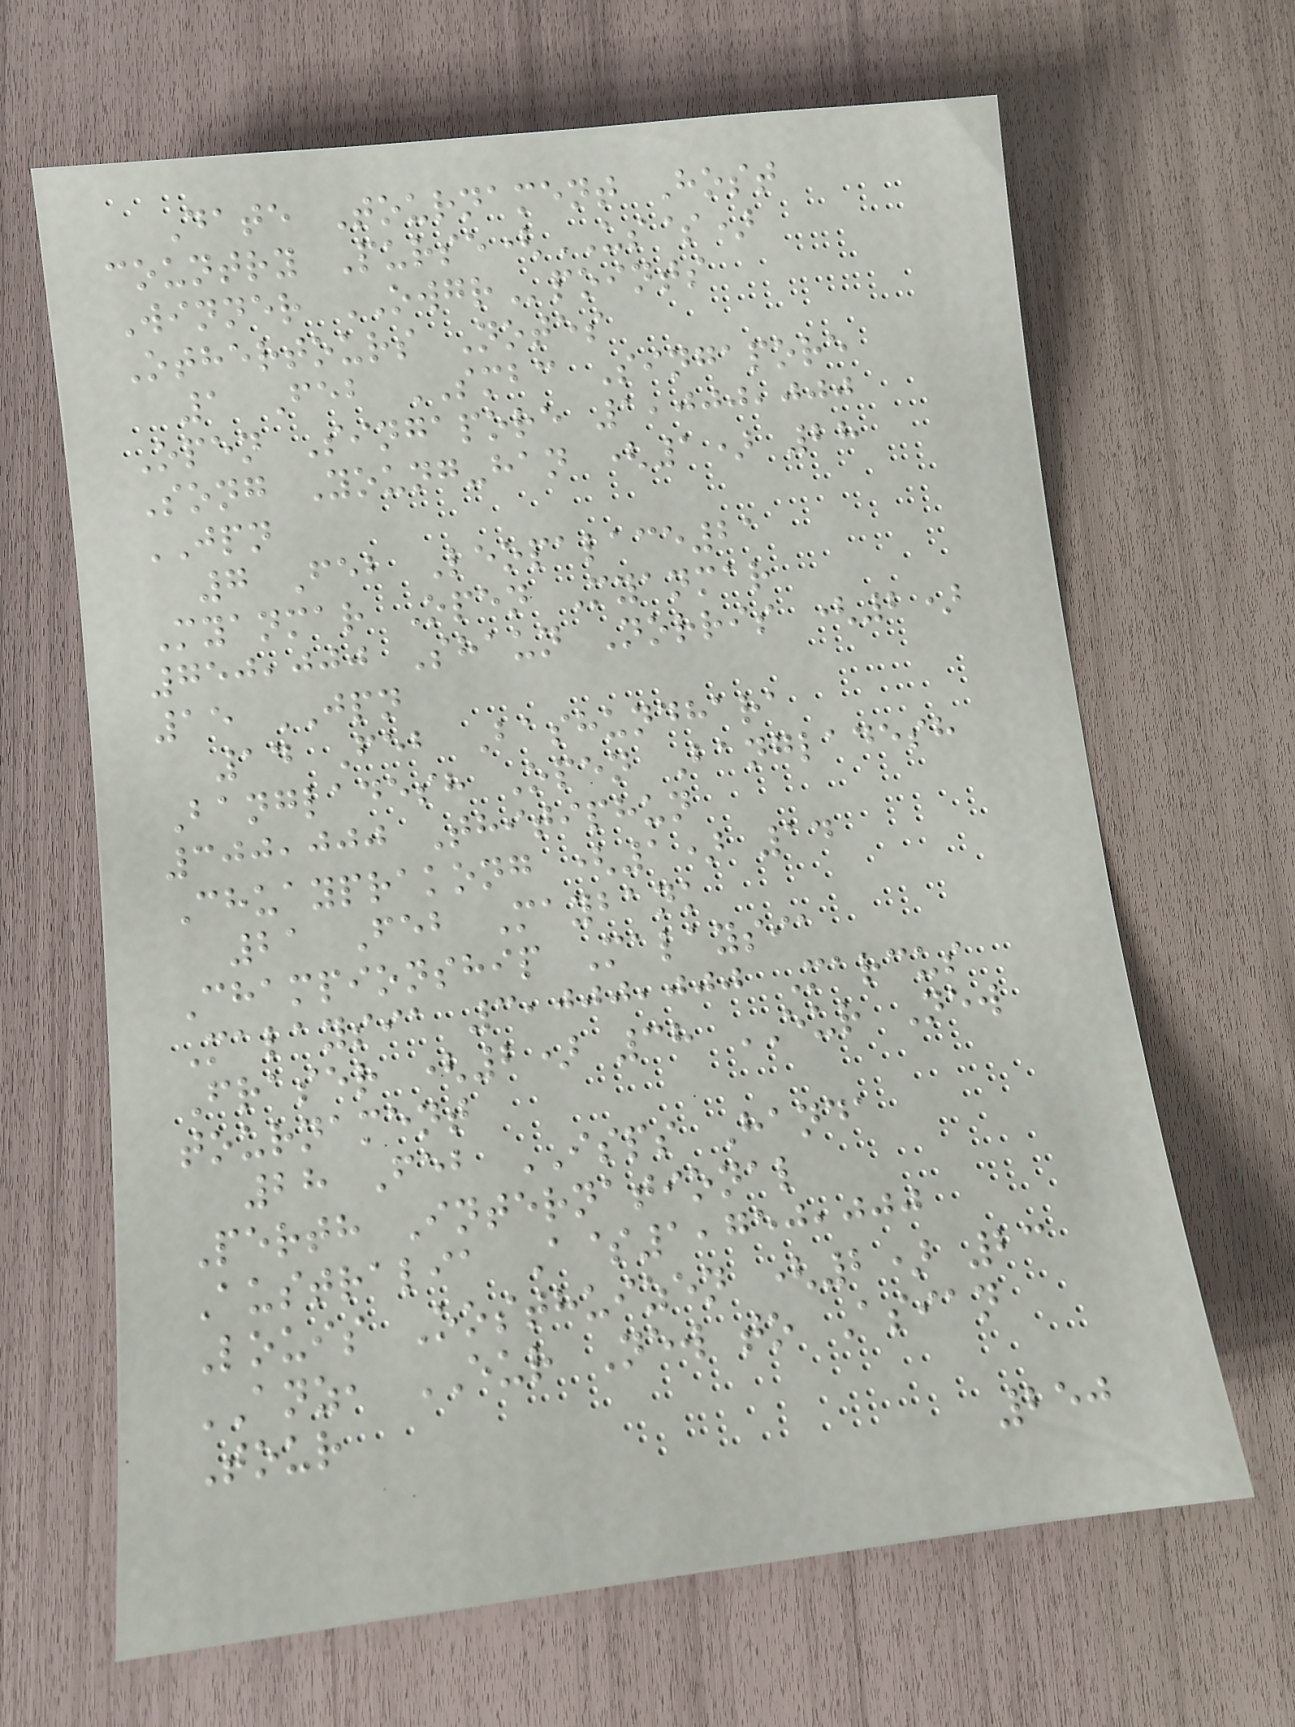Date Tournament Host
country Purse(US$)
Winner OWGRpoints
Othertours Notes
1 Feb SMBC Singapore
Open Singapore 1,000,000
Song Young-han (1) 28
JPN
7 Feb Leopalace21
Myanmar Open Myanmar
750,000 Shaun Norris (2)
15 JPN
14 Feb Bashundhara
Bangladesh Open Bangladesh
300,000 Thitiphun
Chuayprakong (1) 14
21 Feb Maybank
Championship Malaysia
Malaysia 3,000,000 Marcus
Fraser (2) 38 EUR New
tournament
28 Feb ISPS Handa
Perth International
Australia A$1,750,000
Louis Oosthuizen (2) 23
ANZ, EUR New to Asian
Tour
250
